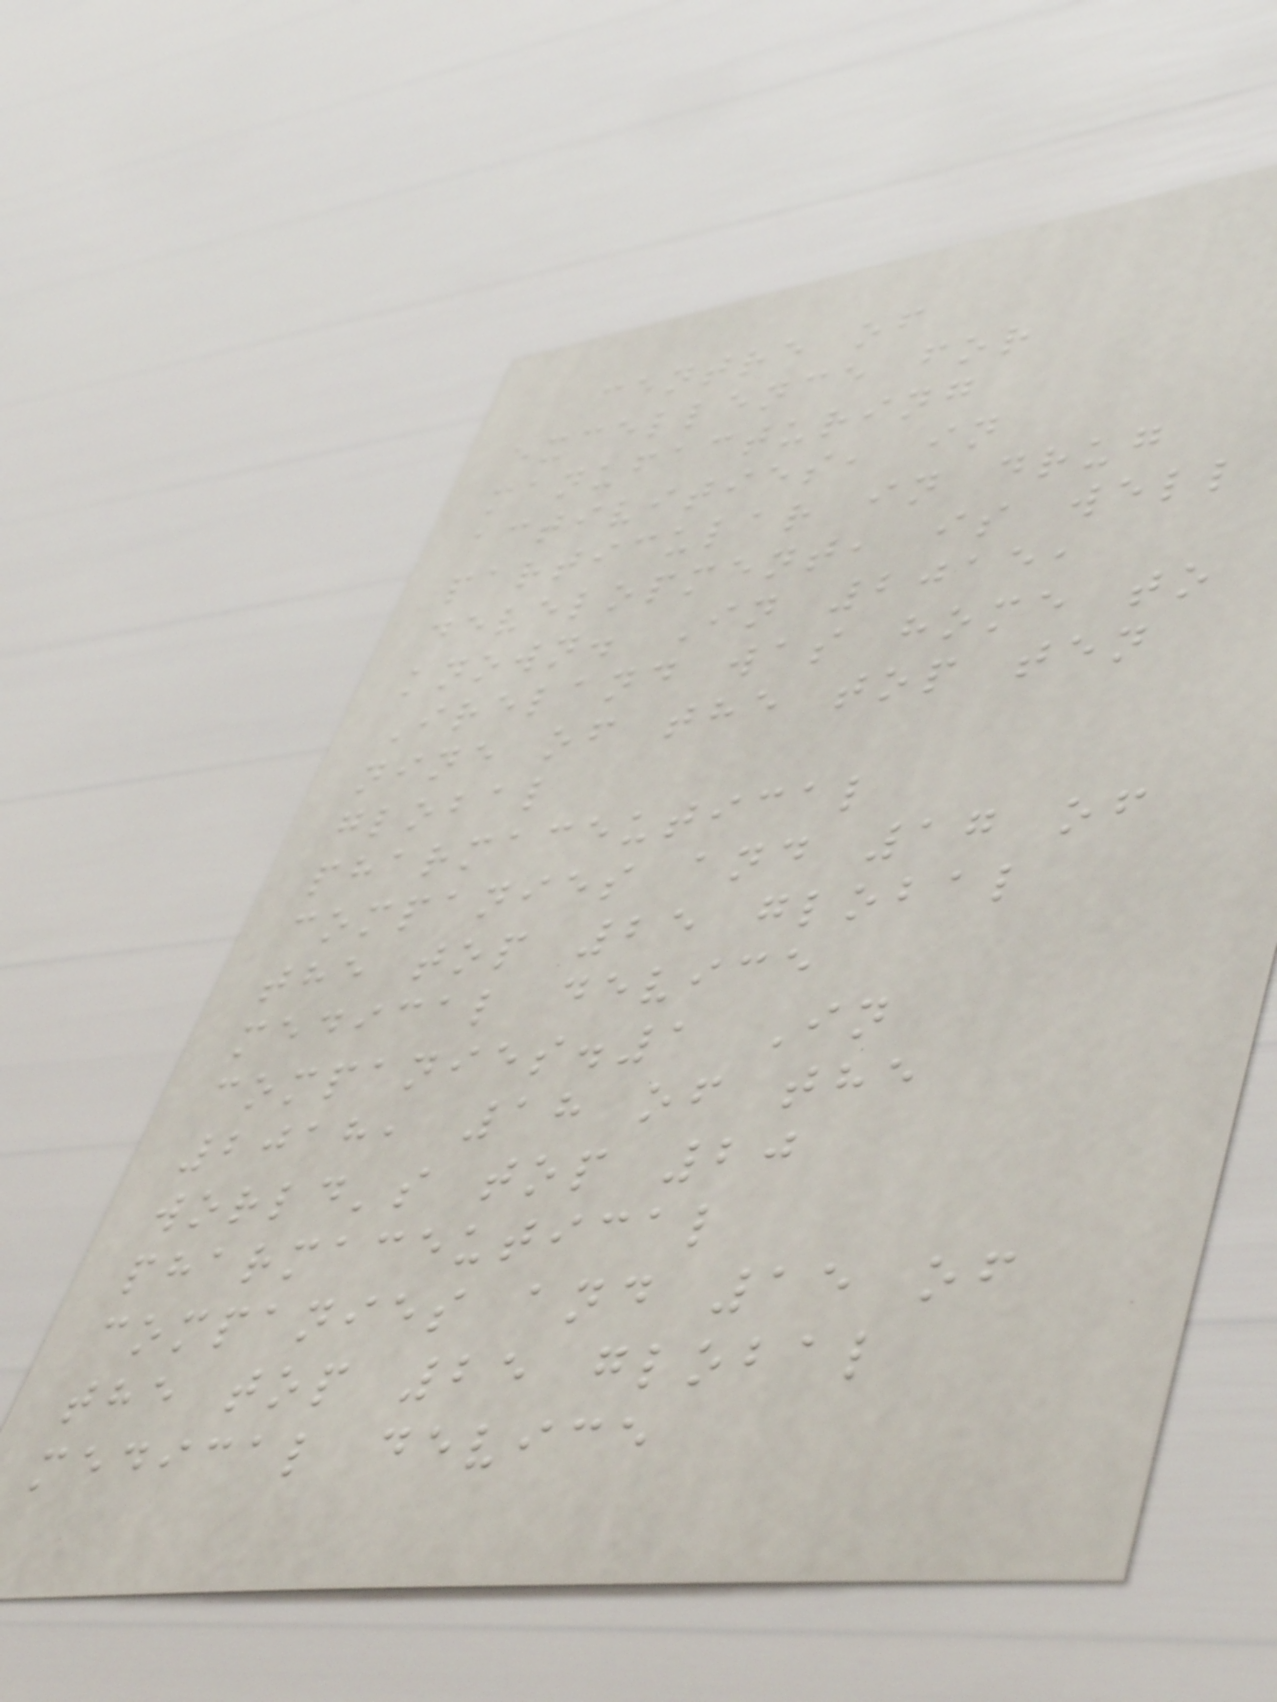centre of
excellence for
manufacturing
activities, in
particular in drug
development, is well
known. In 2015,
Ireland was home to
nine of the top ten
global
pharmaceutical
companies and 17 of
the top 25 global
medical device
companies.1 In
2018, 18 of the
world's top 20
pharmaceutical
companies and 15 of
the top 25 global
medical device
